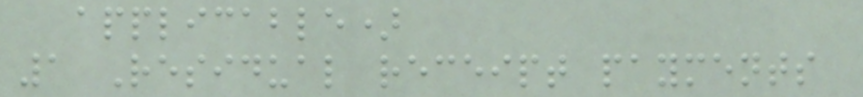applicable)
1 Residual receipt payments
